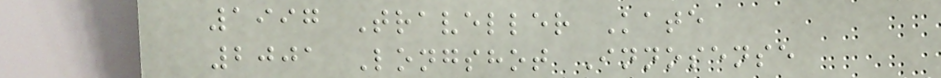1997 Traveller Kate
2001 Longshot Innosense
